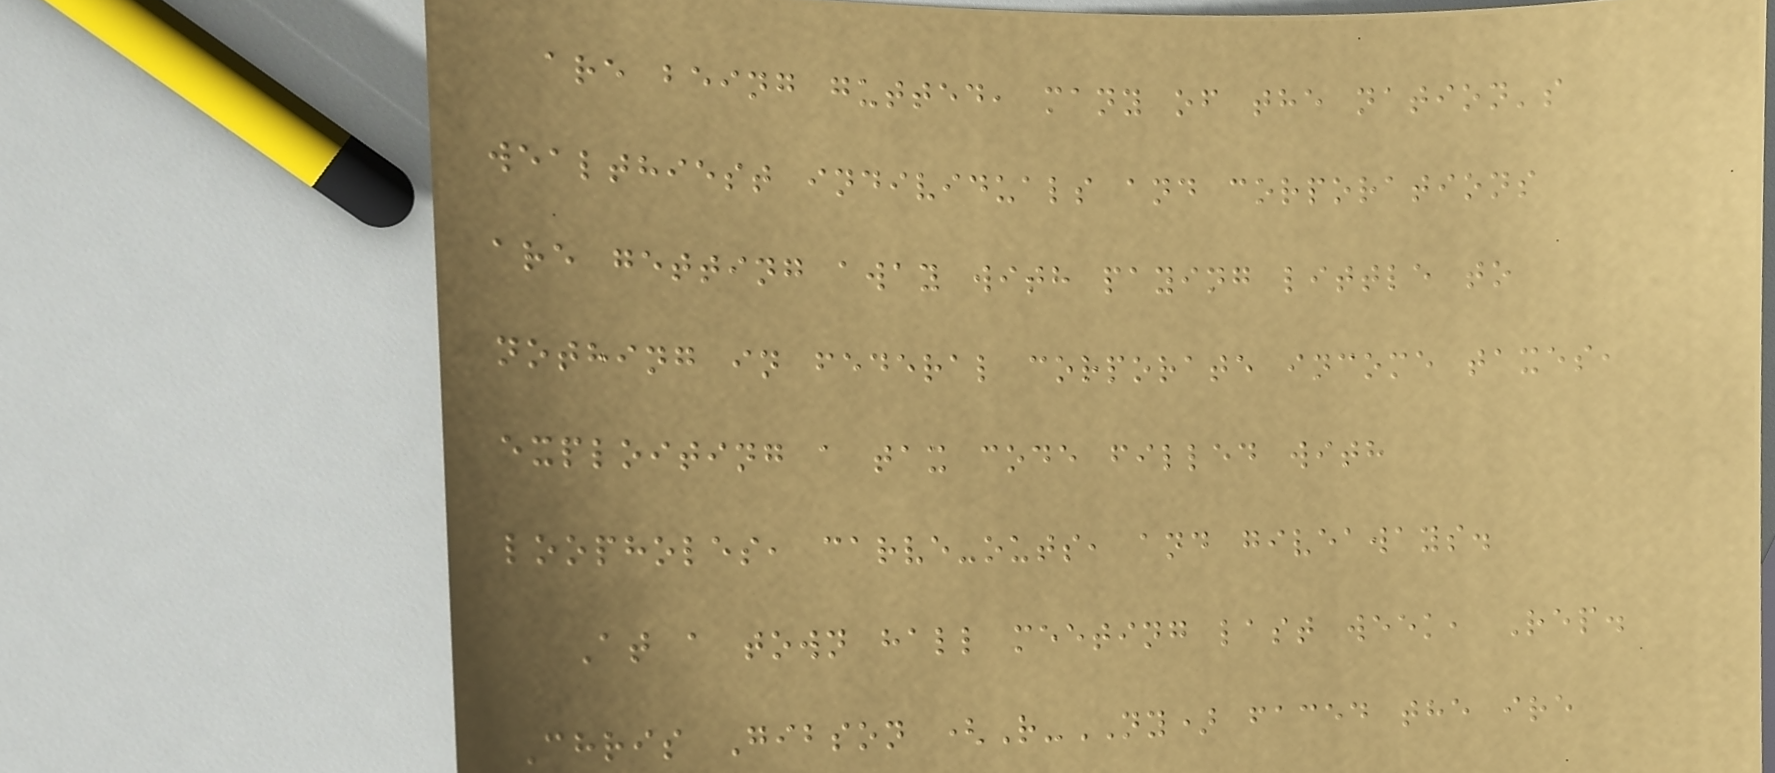are being gutted, many of the nation's
wealthiest individuals and corporations
are getting away with paying little to
nothing in federal corporate income taxes,
exploiting a tax code filled with
loopholes, carve-outs, and giveaways.
At a town hall meeting last week, Rep.
Chris Gibson (R-NY) faced the ire
